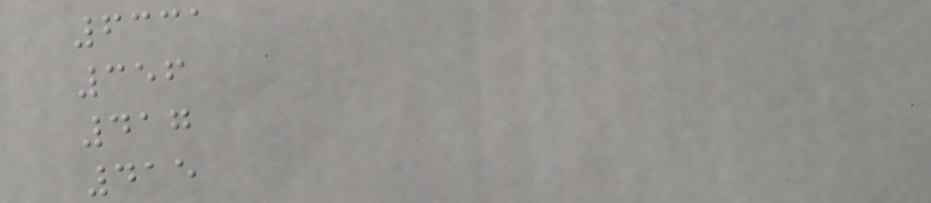6331
356
417
415
